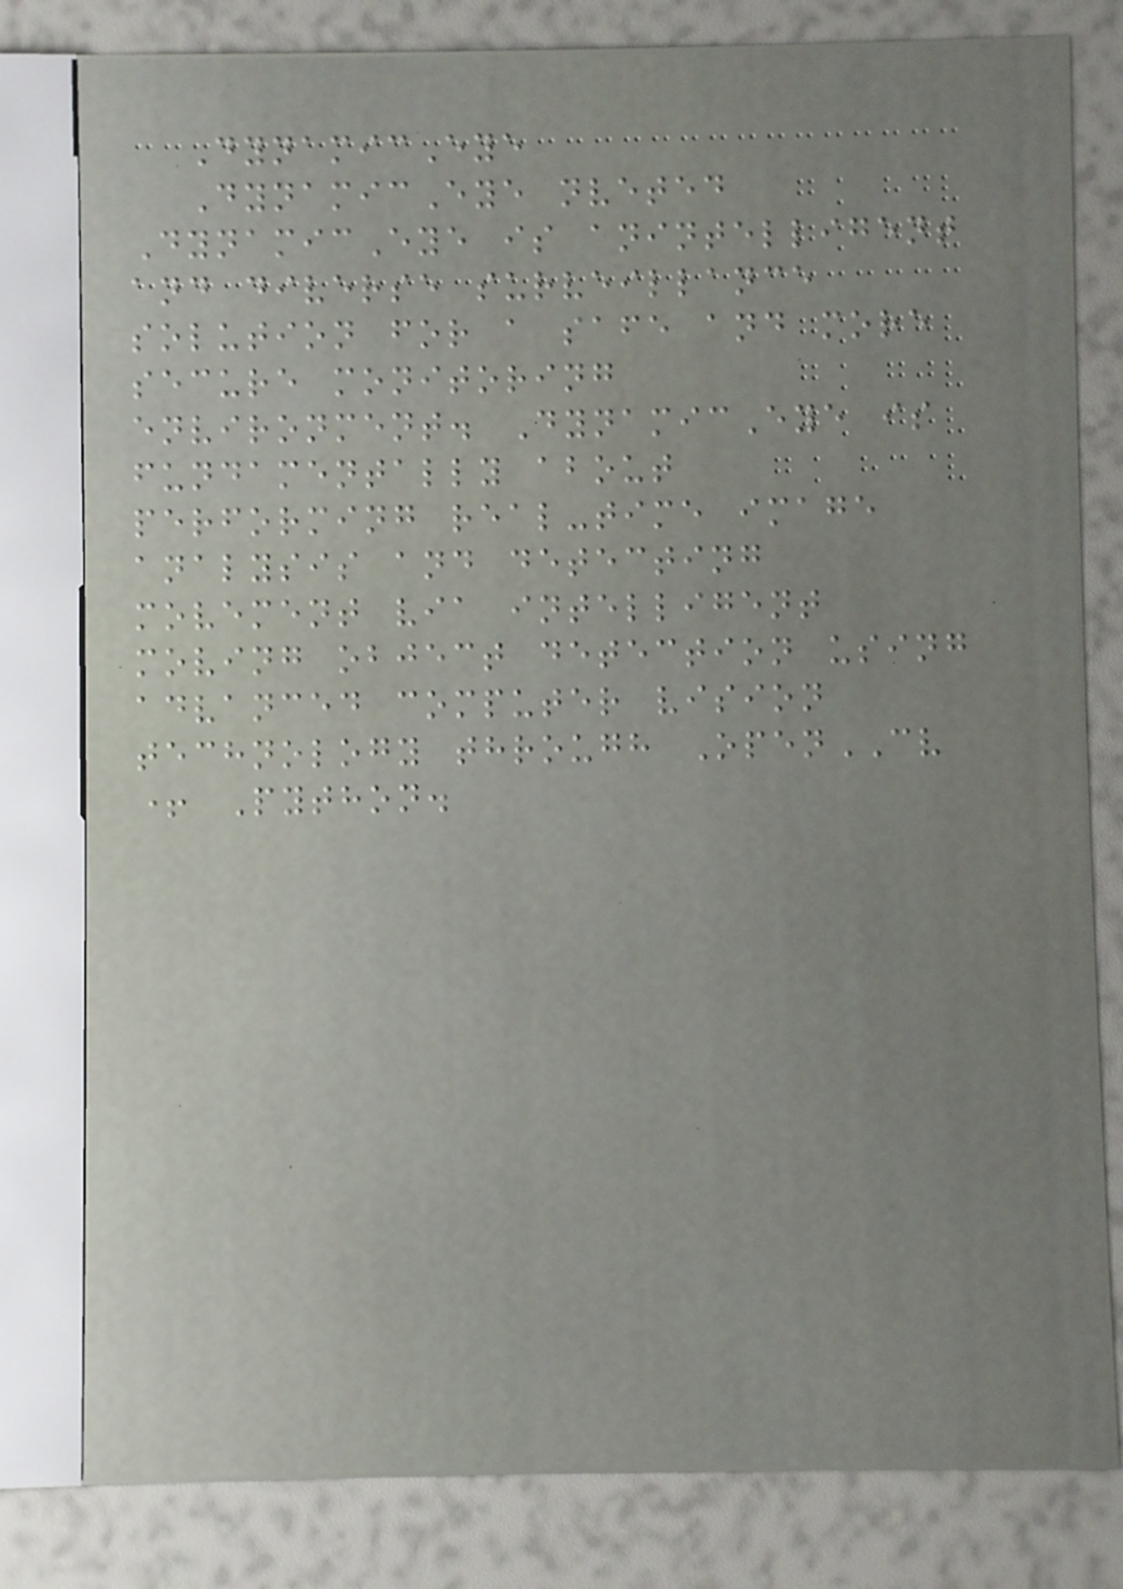DynamicEye
DynamicEye nveted
DynamicEye is anintelligent
and diverse surveillance
solution for a safe and more
secure monitoring
environment. DynamicEye is
fundamentally about
performing real-time image
analysis and detecting
movement via intelligent
moving object detection using
advanced computer vision
technology through OpenCV
+ Python.
